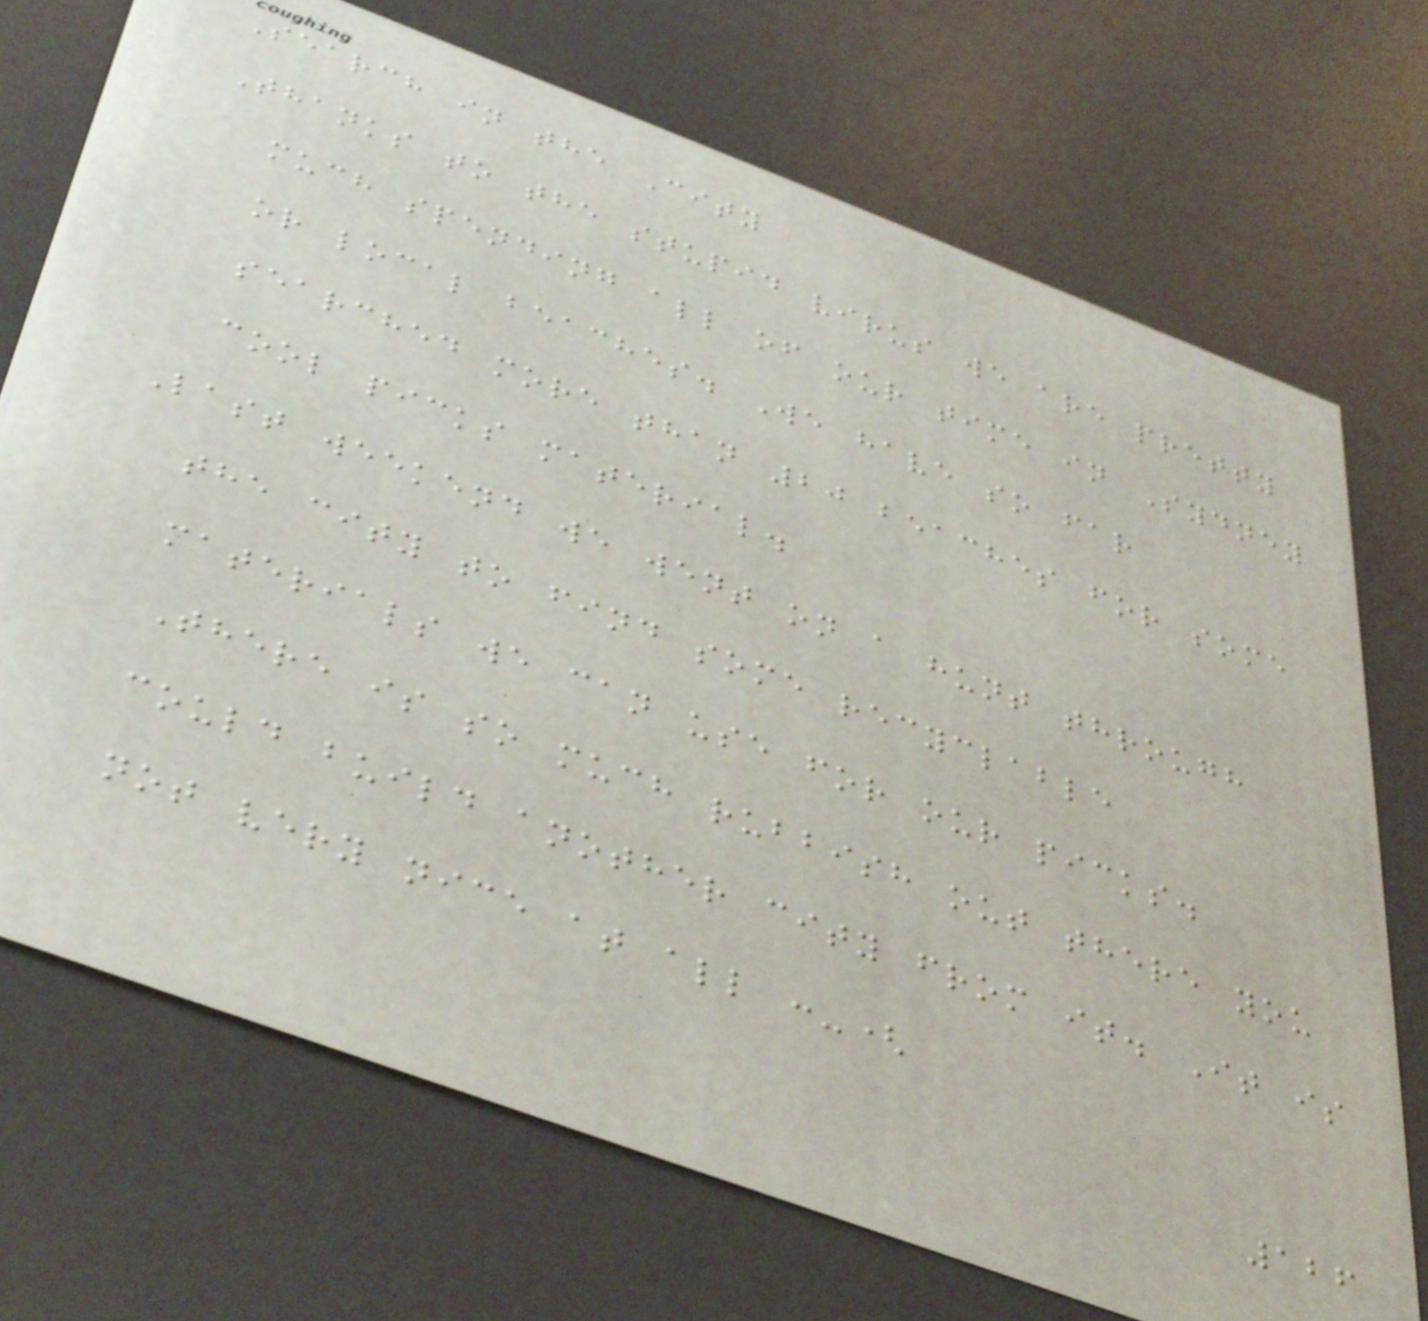Search in the City
Thanks to the stupid virus we are pretty
much spending all of our time in Sydney
or local beaches. We have so far
searched more than 20 beaches for some
cool picks material.
Last weekend we went on a hunt through
the city to find some recyclable
materials we can use for our picks.
There is so much rubbish out there you
could build another city from it. It is
not very nice at all :-(
126
